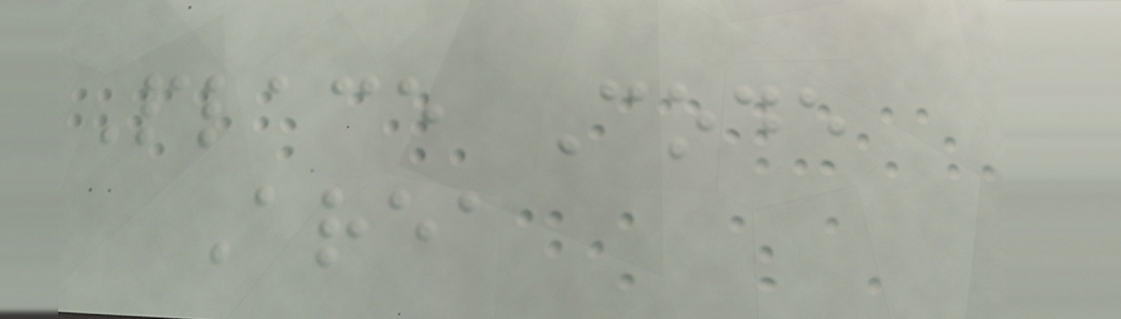Place Code
Area
